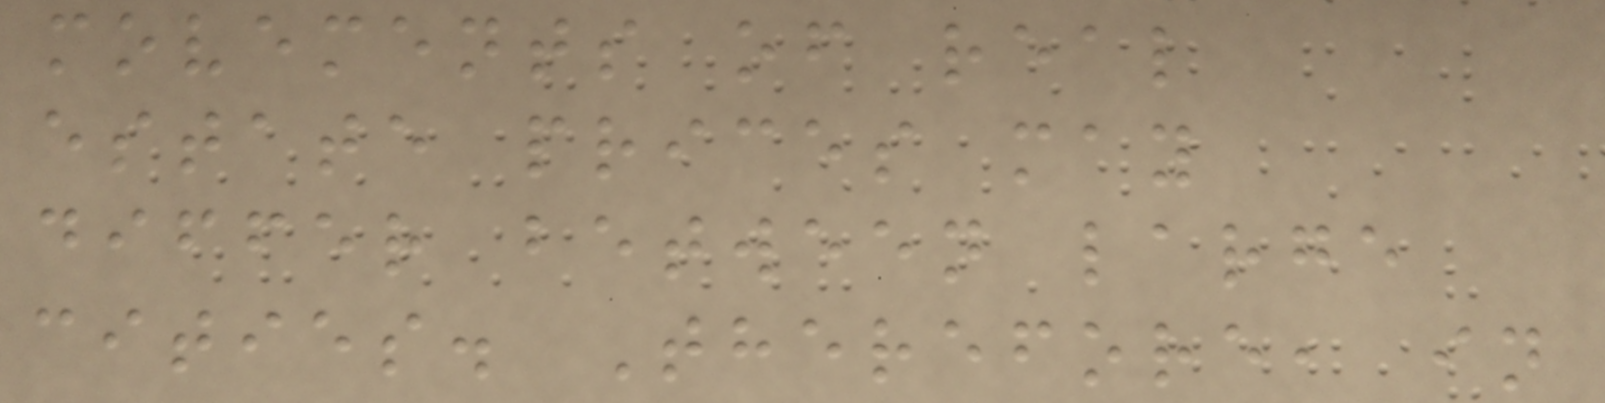movements of real
estate prices may
differ between large
cities. Therefore, in
